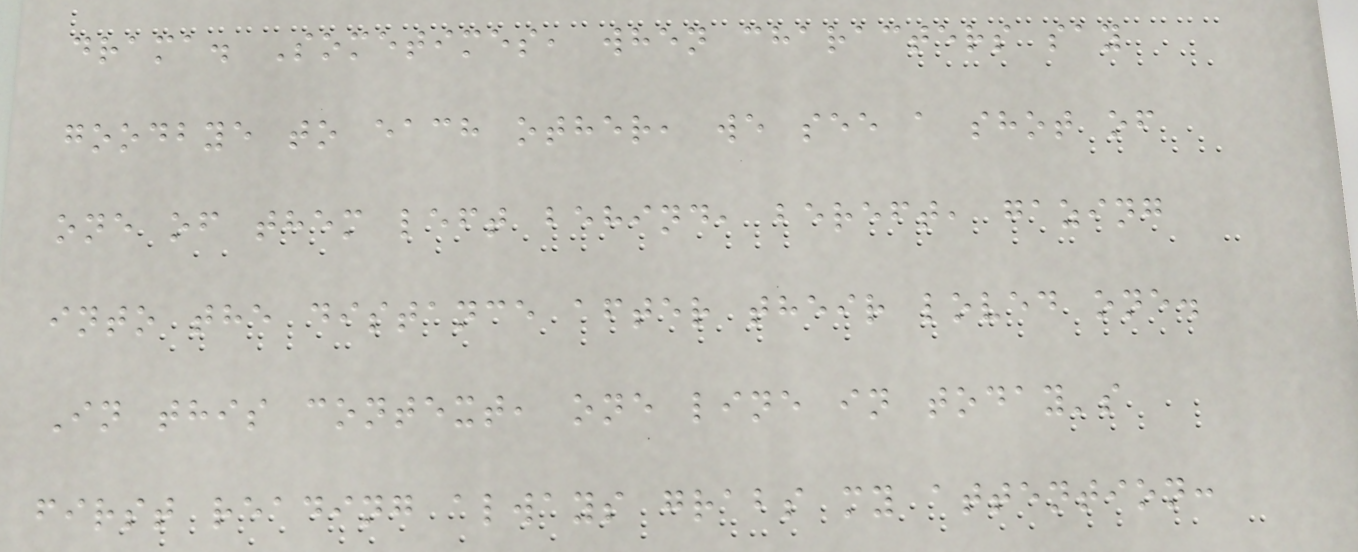drama. Sometimes, when characters say
goodbye to each other, we see a shot of
one of them left behind, bereft, gazing
into the distance after their loved one.
In this context, one line in today's
first reading always grabs my attention:
